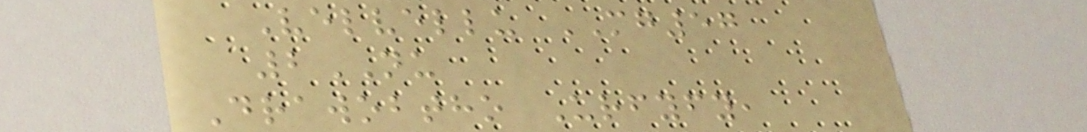Velvellu MG57
2NU
Drawobtho Urfyfy,
